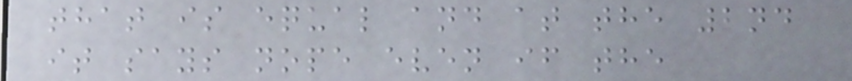that is equal and at the 2nd
it says nope even if the
